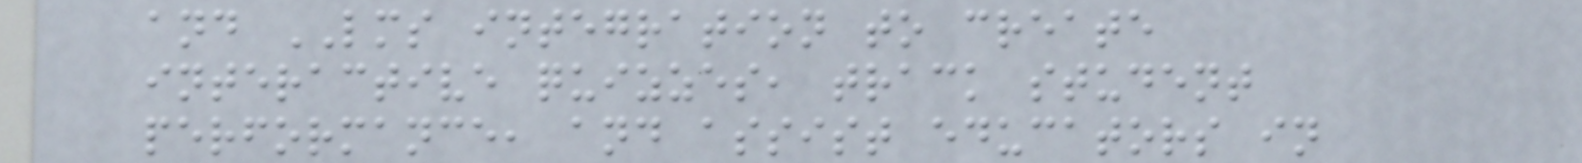and LMS integration to create
interactive quizzes, track student
performance, and assist educators in
